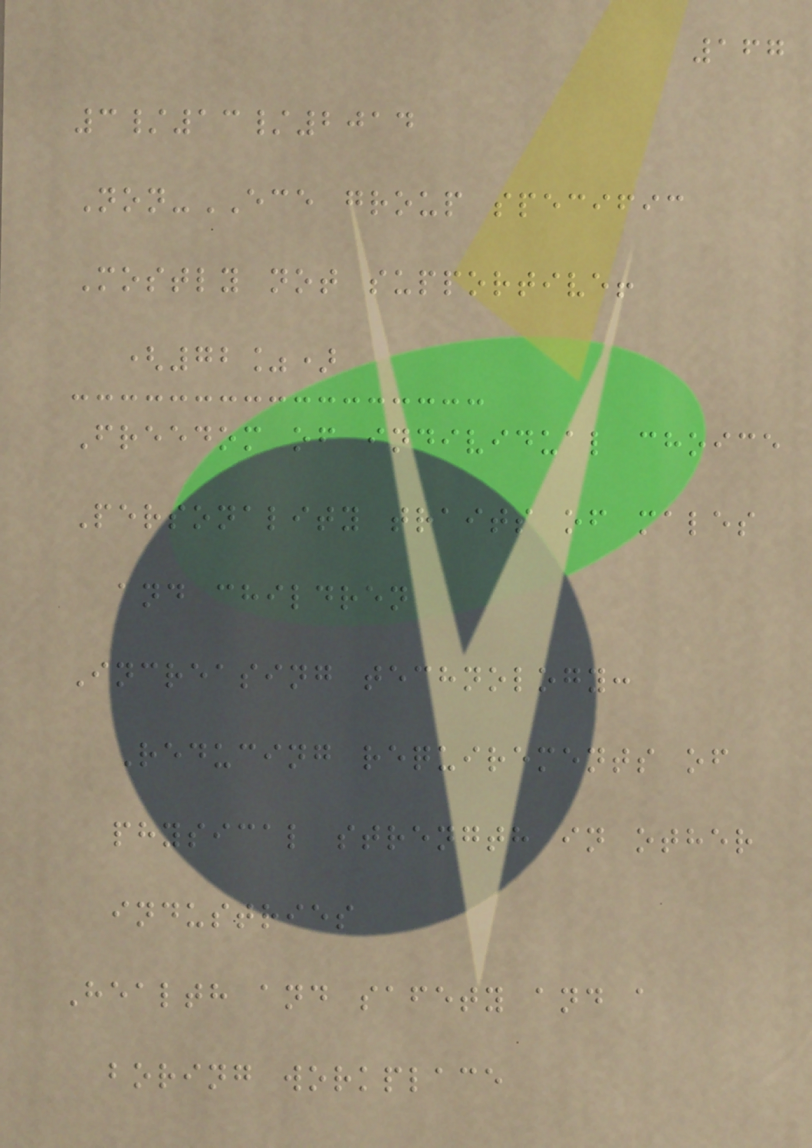167
3/13/2014
Non-ECE group specific
Mostly not supportive!
(72%)
Freedom of individual choice
Personality traits of males
and children
Increasing technology:
Reducing requirements of
physical strength in other
industries
Health and safety and a
boring workplace
